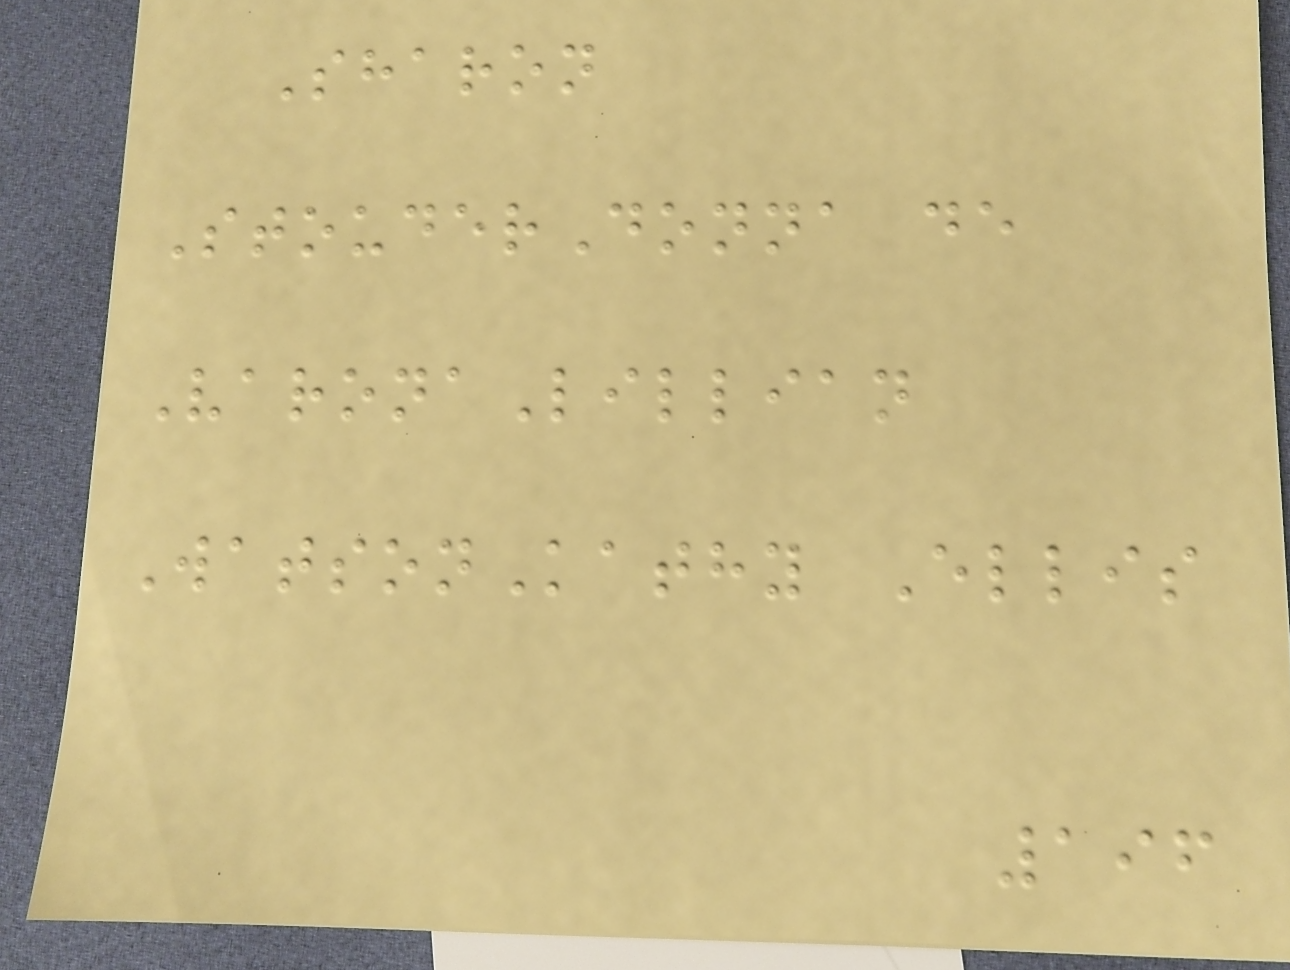Sharon
StouderDonna de
VaronaLillian
WatsonKathy Ellis
196
